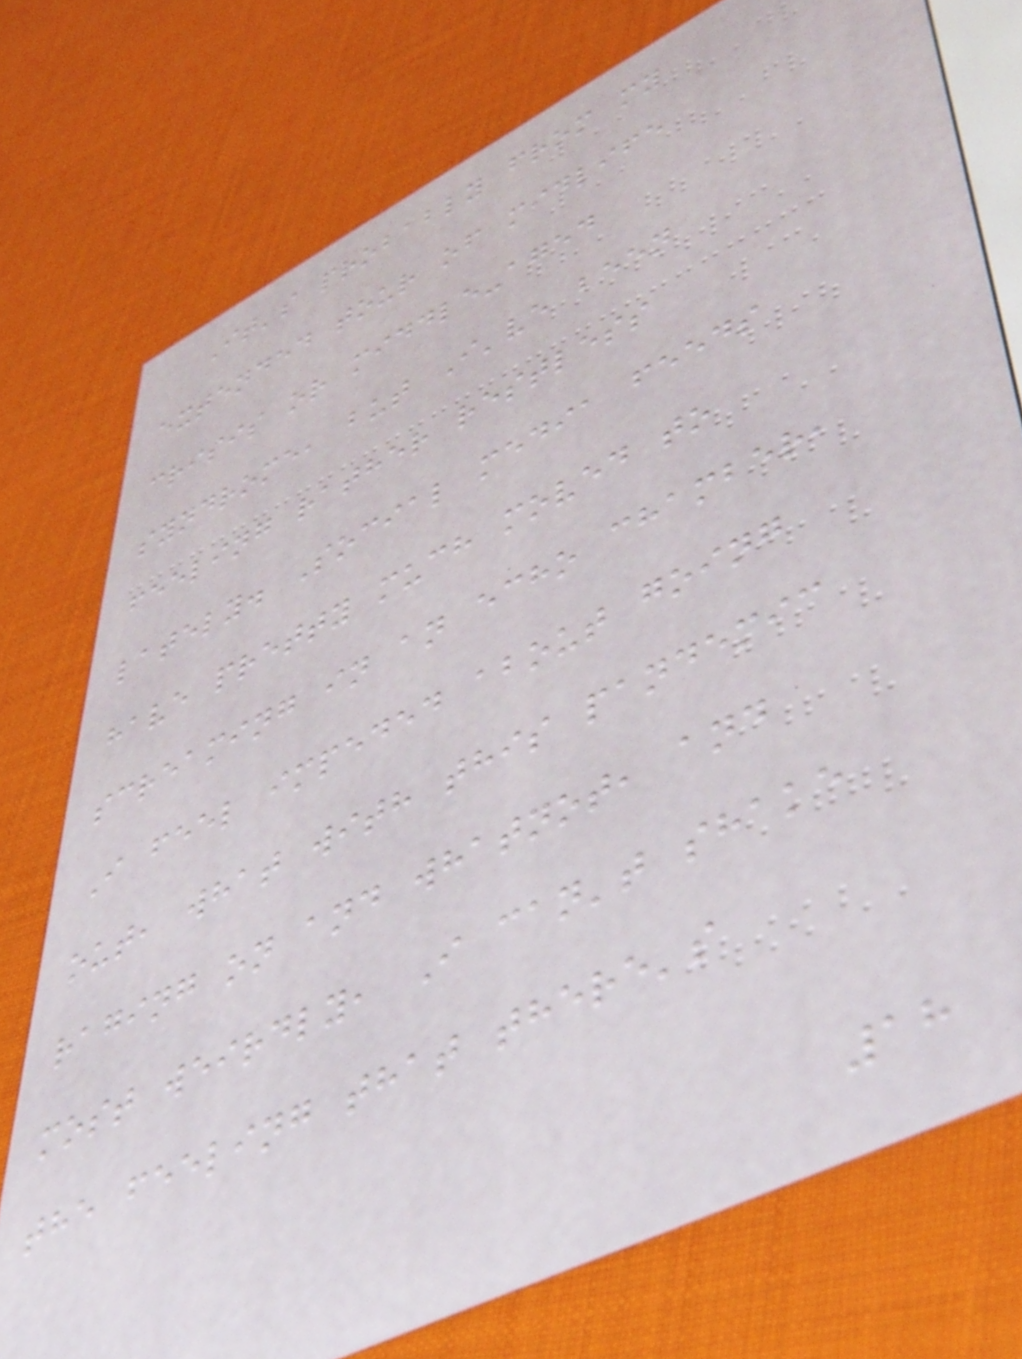It's probably from my
extended tour of midlife
crisis or middle-aged
syndrome, but I've been
feeling rather restless
lately. Social media feeds
have pretty much moved to
screaming in an echo chamber,
I feel impeded about going
out, what with this pandemic
raging on and whatnot, and
most weirdly, I can't shake
the feeling that there's
18
